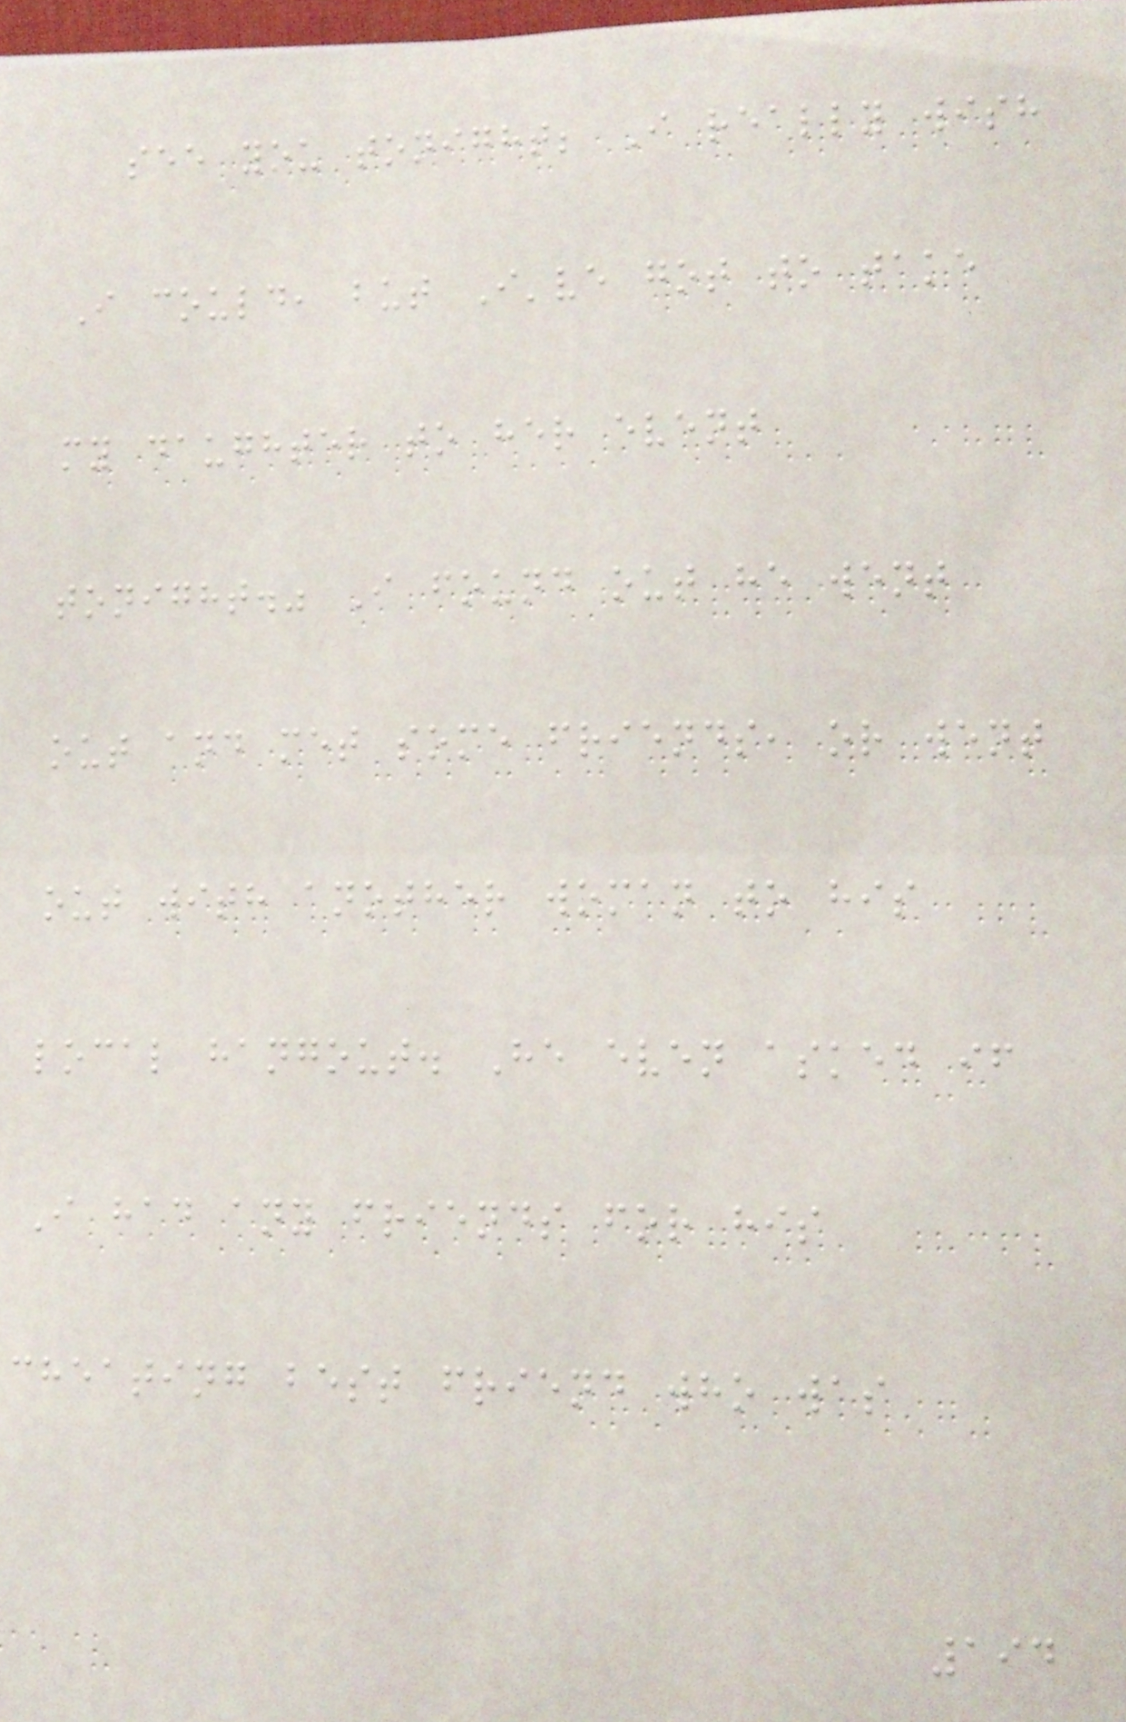see you tonight; I really wish
I could, but I've got to take
my daughter to her event
tonight." I found out he went
out and met some friends, or went
out with another woman to his
local hangout. He even asked if
I had any friends for his
cheating best friend who was
194
